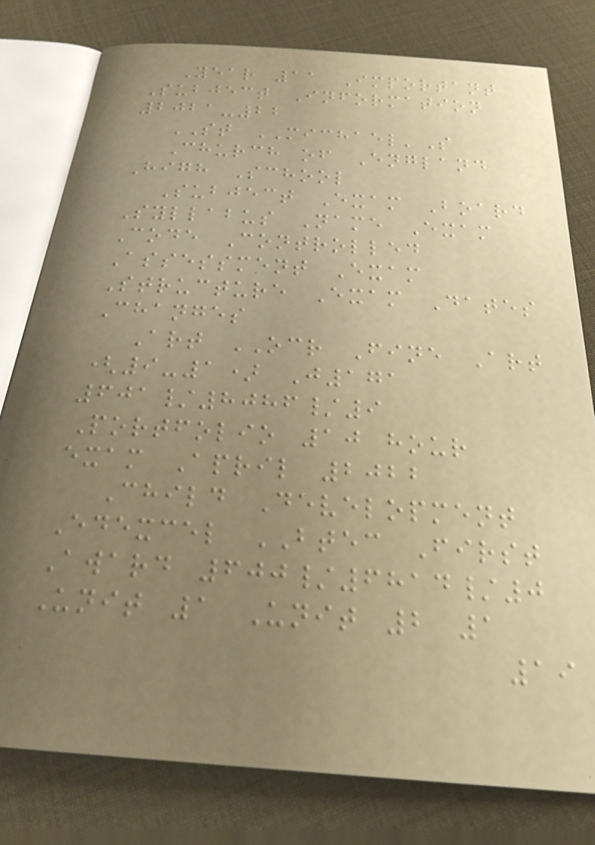Year 11 Important
Subject Information
2021-22
ST MICHAEL'S
Church of England
High School
Subject Exam Board
Syllabus Name Exam
Code Controlled
Assessment Exam
Structure Exam Dates
Changes
Art OCR Fine Art
(9-1) J171
601/8086/9
Portfolio 10 hour
exam April 2022
Child Development
Edexcel BTEC First
Award 600/6814/0
Unit 1 Unit 2 1
19
